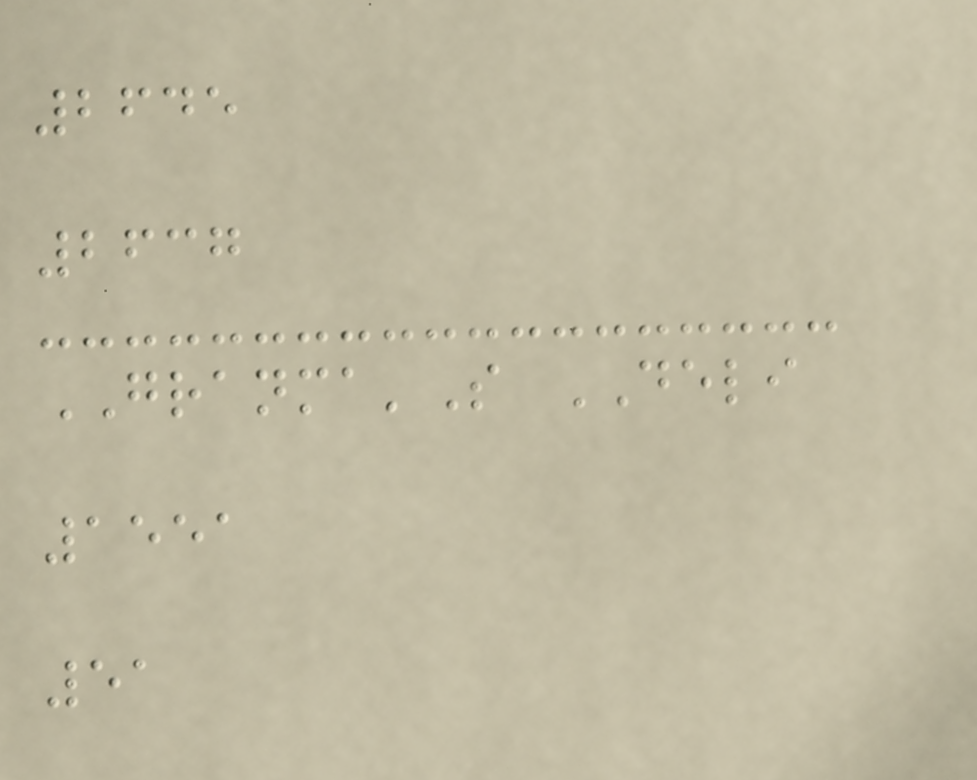2645
2637
GRANMA'S DELI
1551
51
